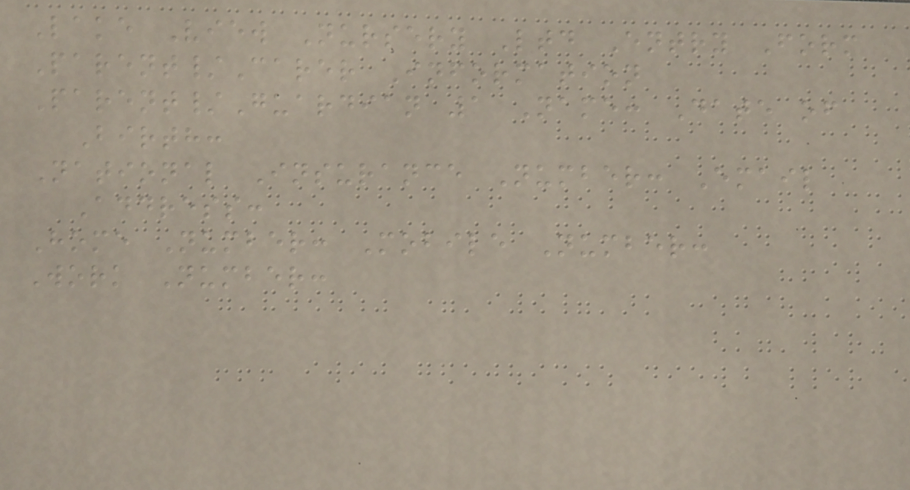Lake View Nursery Ltd Entry Form
Parent/Carer Information
Parent/Guardian 1 Name: Date of
Birth:
National Insurance Number: Email
Address:
Home Number: Mobile Number:
Work Number:
